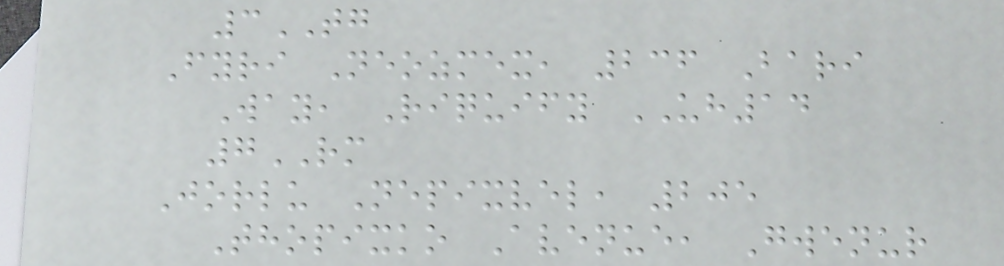3TG
Fyri Neozmex, 236 Bari
Way, Riquify UH14
7RM
Jorlu Nepixvel, 205
Thopixko Avenue, Gwenur
